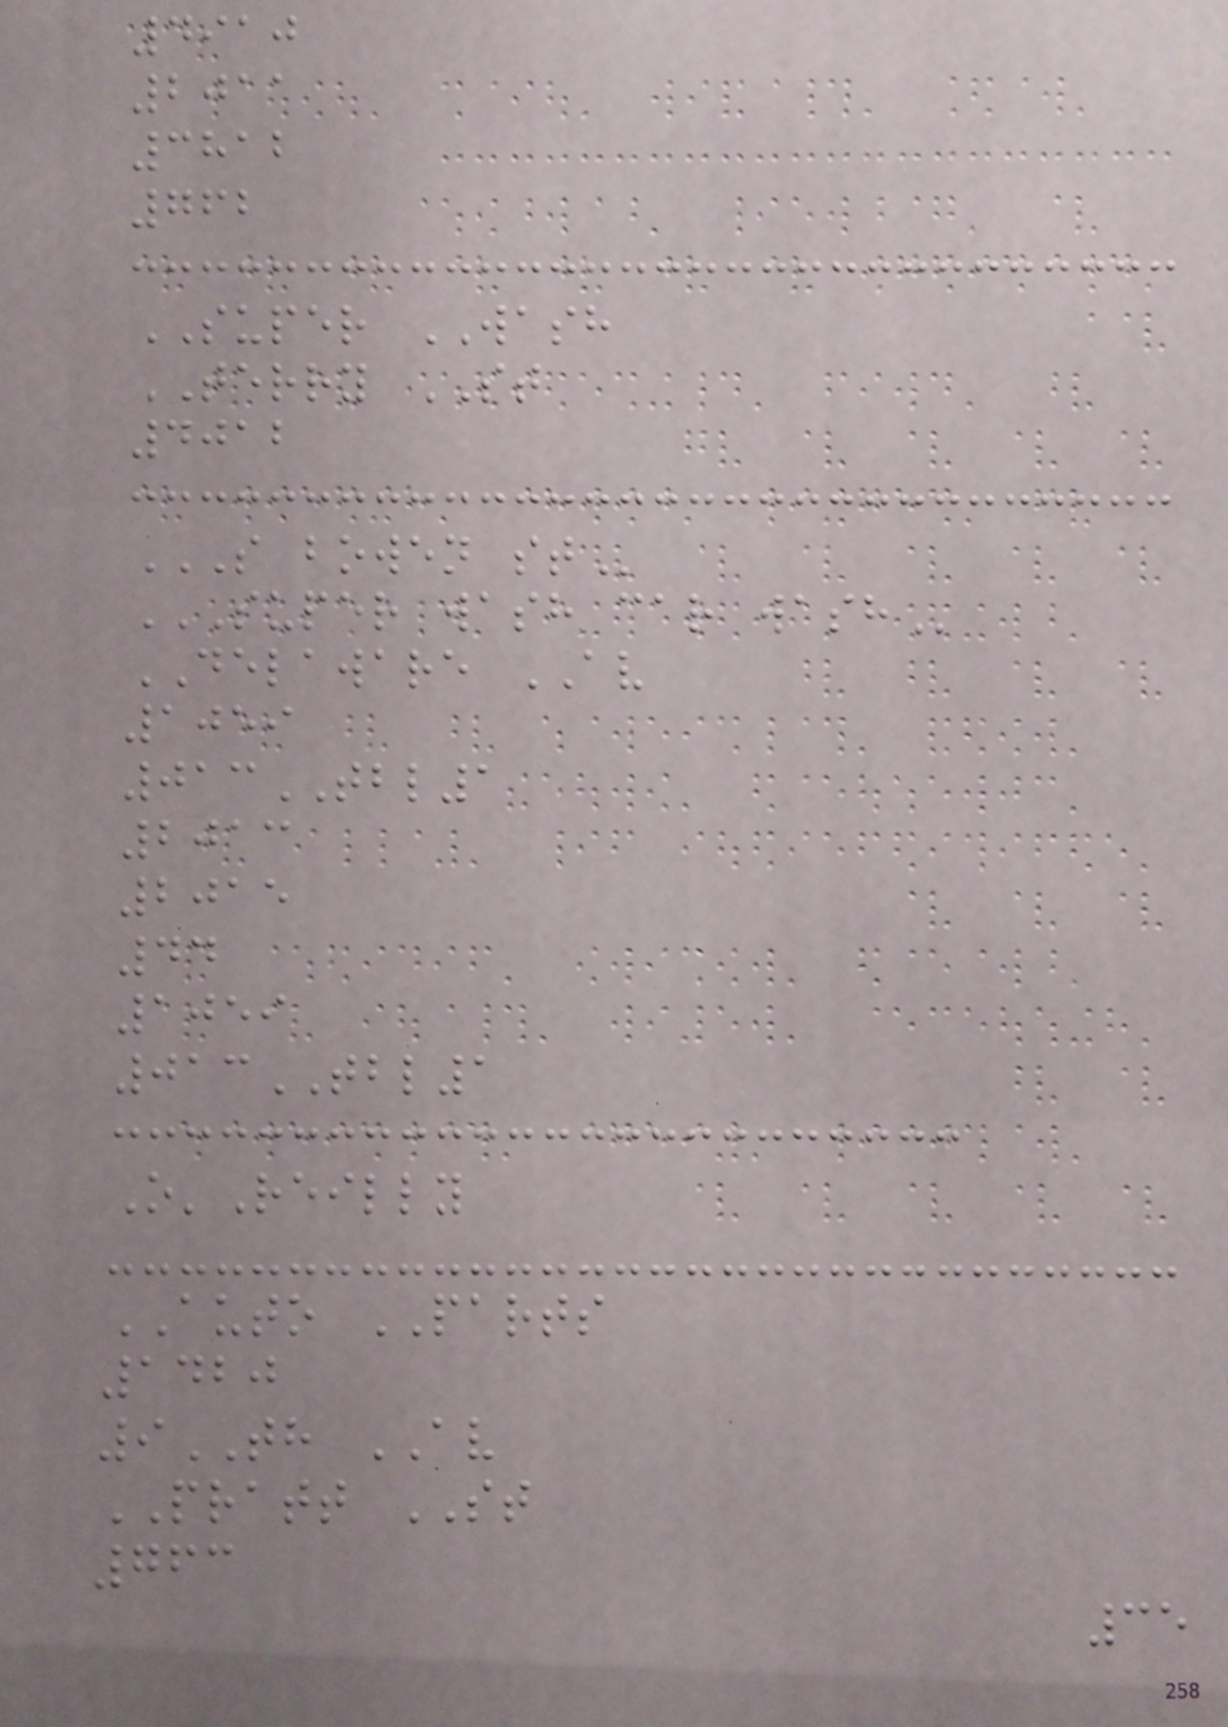4910
2011
3812
762
SUPER WASH
TERRY ST
4012
S BOWEN ST
SUPER WASH CAR WASH
DELAWARE AV
1059
013TBL1
2013
2015
44
1059
013TBL1
O'Reilly
AUTO PARTS
1420
9TH AV
PRATT ST
763
35
